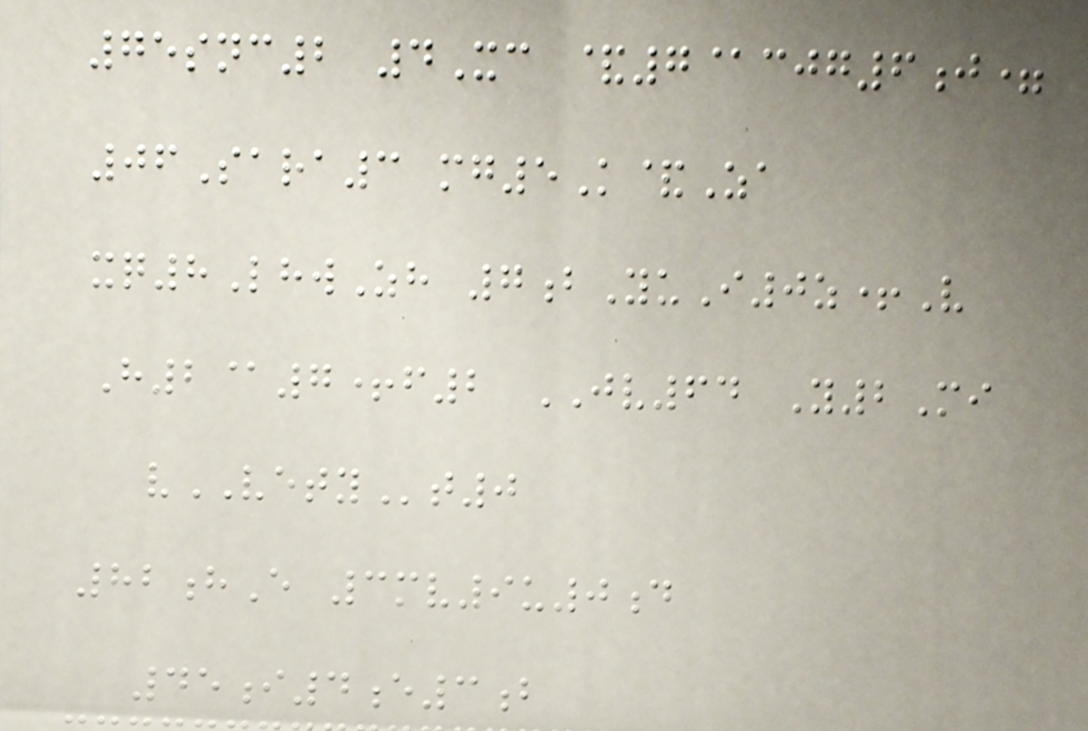75snc2 4Xc &7@cjg6j=
06Sara3 mg5K&Za
xq8LhwZh 7bYuI0z+V
H2@7+f2 JV64 Y2Mi
vVETYt0
82hE 3mv9u0d
45i4e3b
